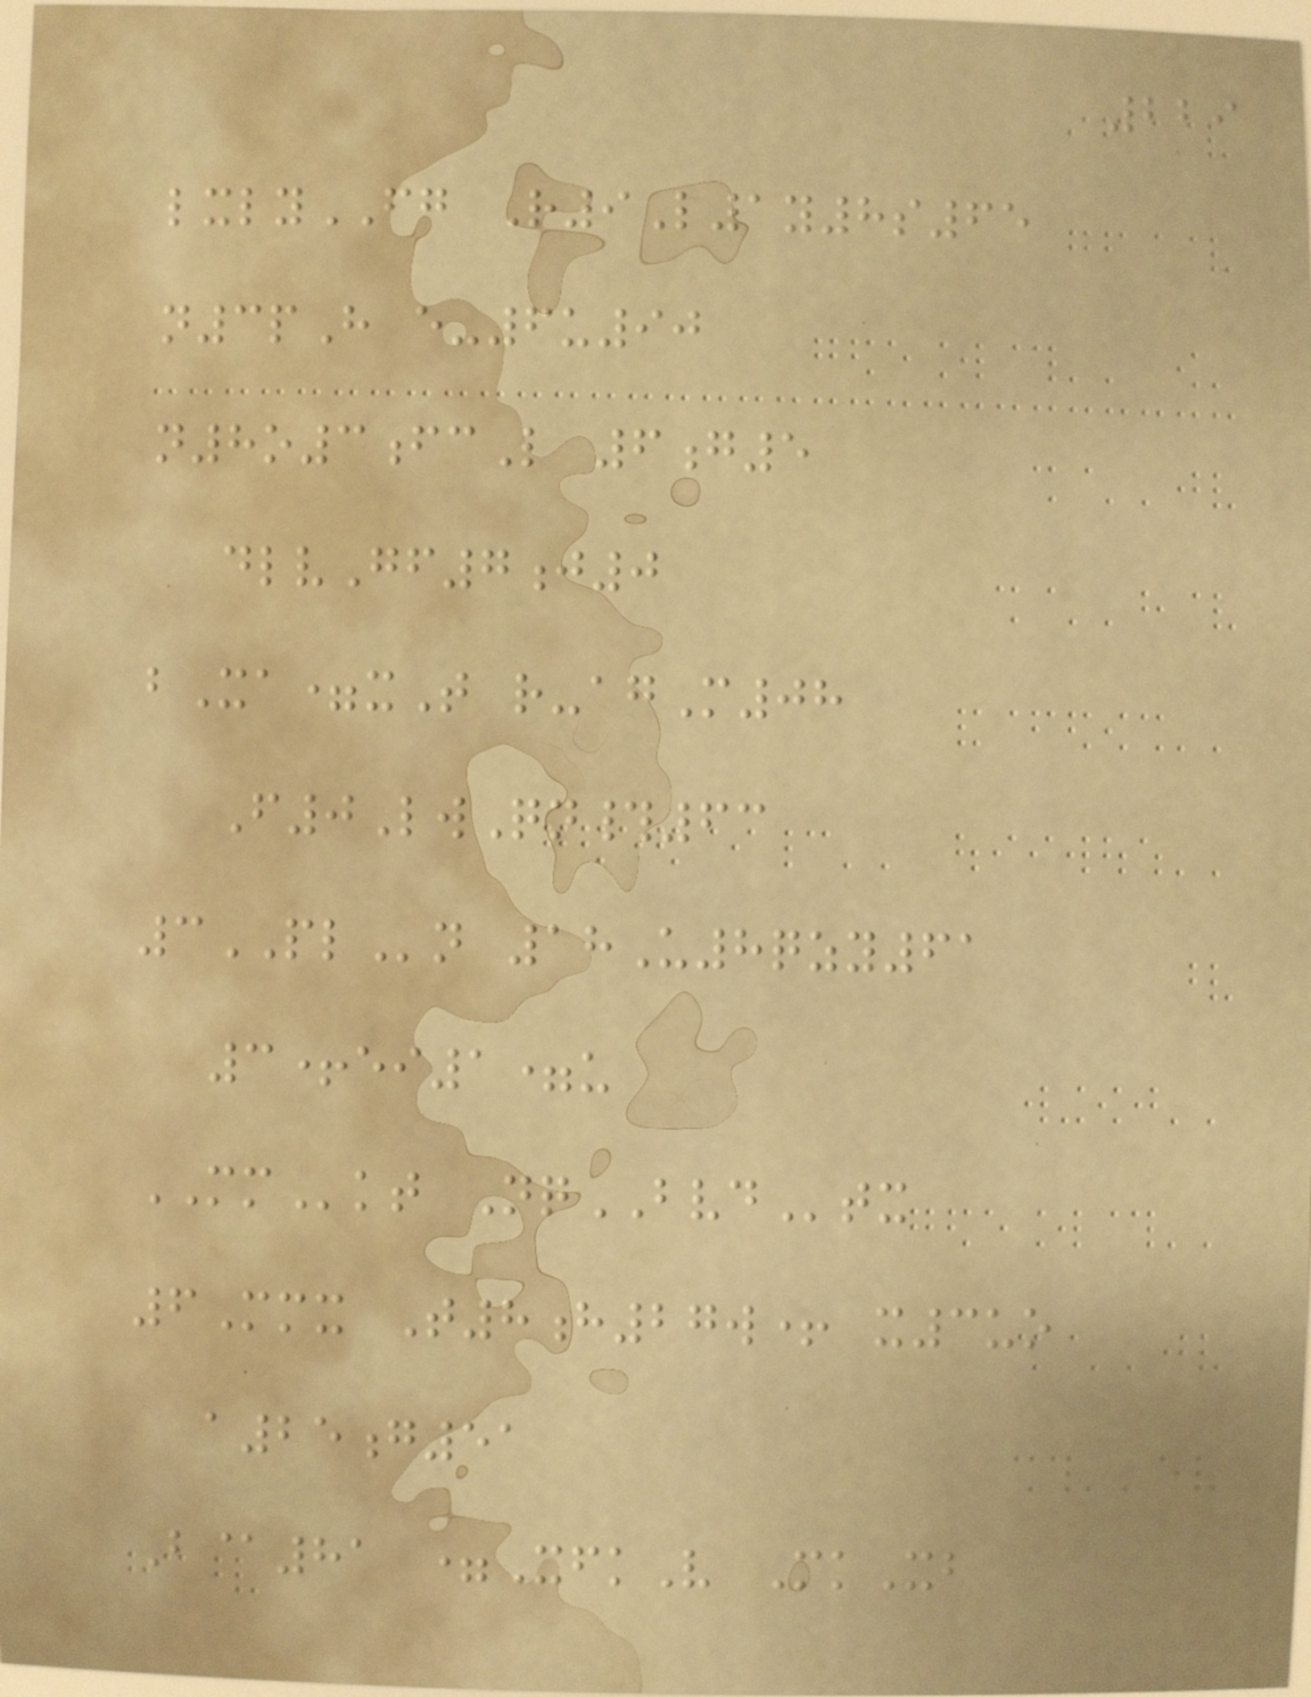229
lxlyFG R9L1y8s65
n3pH e-6u90
n8o3fcL 6g5
dlvGf7j0
bXa=xT r-agM08
F0LwQn#63
3PLn 18U8qzy61
3+ei1=u
MMkt NqBVDtx
6Mmx T8h27w+ x3uo
a25g51
B@81 =XfkV MkXb
